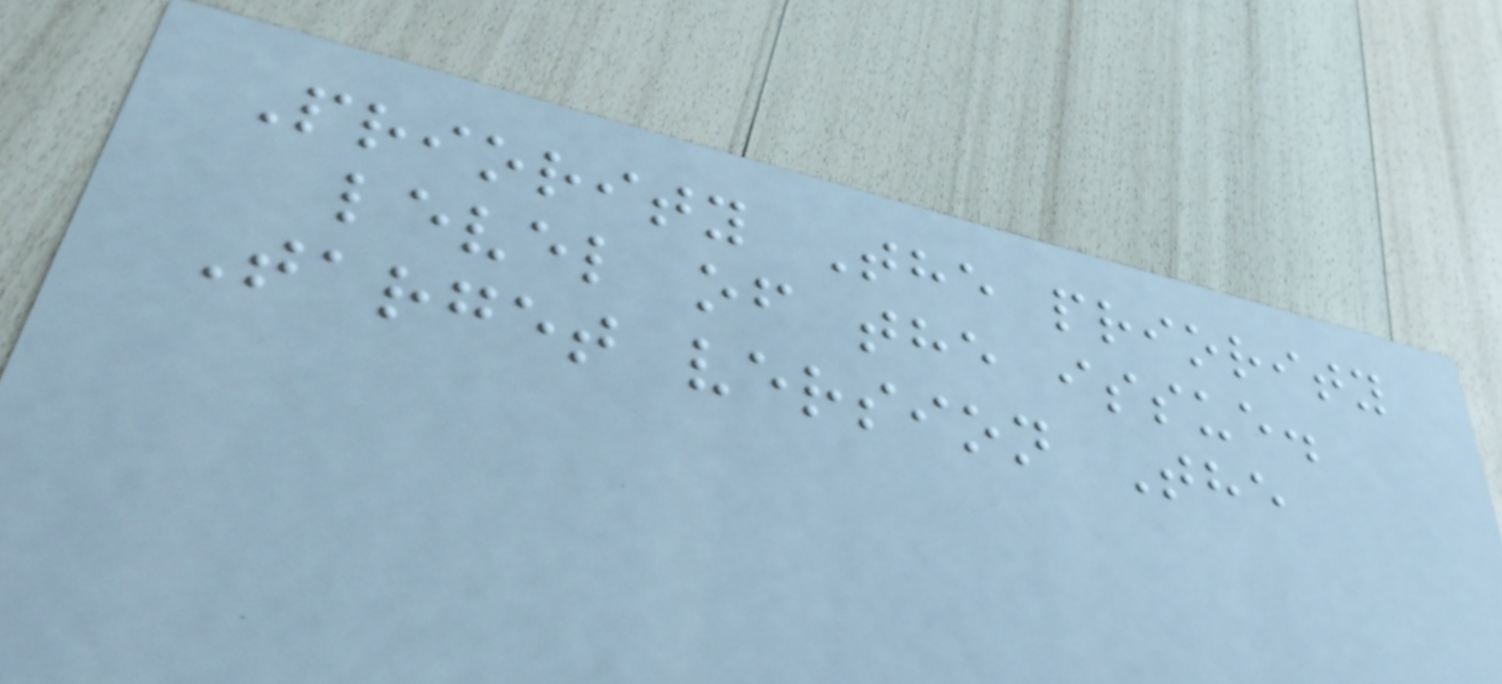Priority The priority
level of the issue.
Target version The
